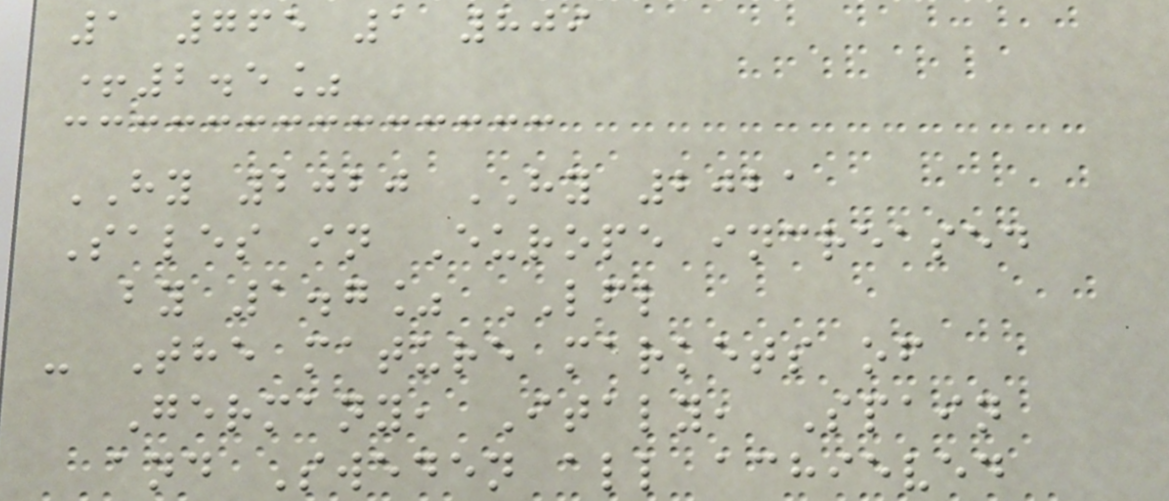1 765 1 809
+2.5%
HY 2020 HY 2021
Sales in Europe increased
by 1.7% LFL
- The mature markets of
Germany, Italy, Spain
and Sweden all achieved
